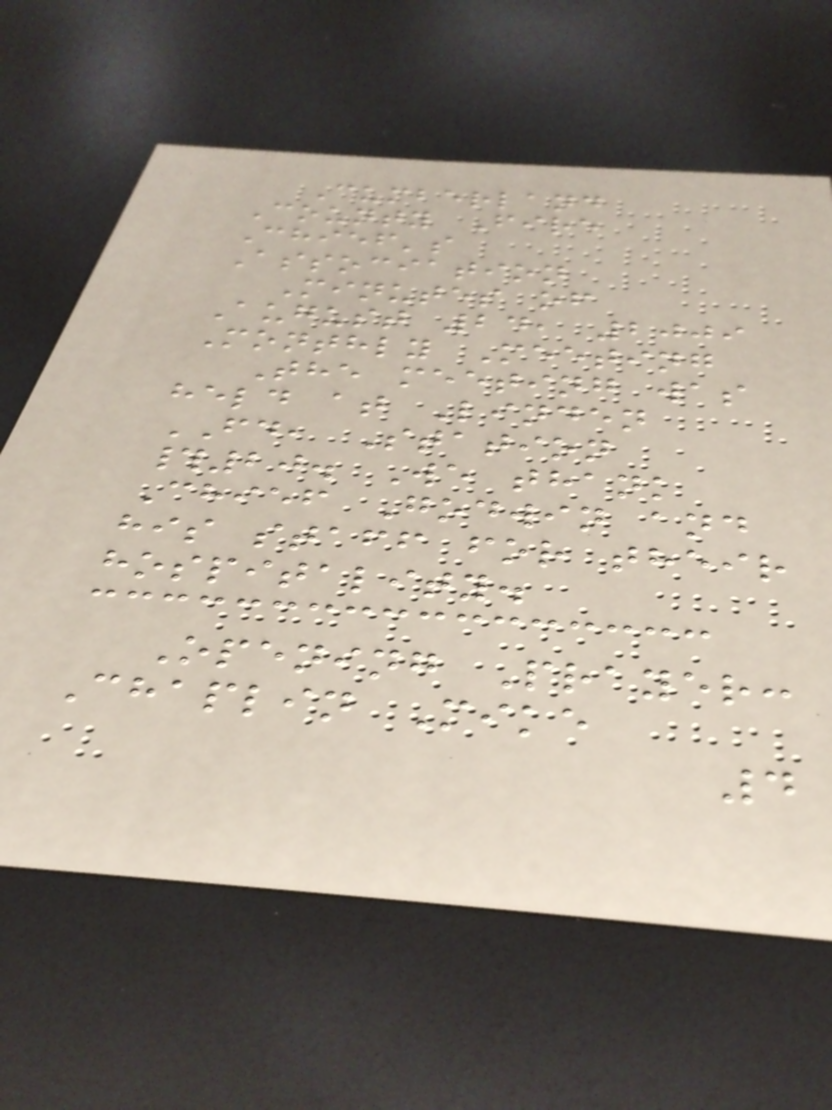Cumberland
County Fire
Chief's
Association
Minutes of
August 24, 2009
Monthly Meeting
The meeting was
held at Linden
FD, Station
#20. We thank
Chief Godwin and
his staff for their
hospitality.
Opening Prayer:
Chaplin Mike
4
